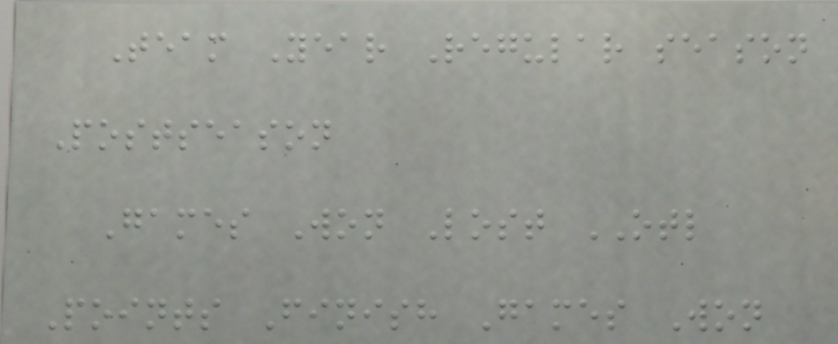Team Year Regular season
Postseason
Games Won Lost OTL
Points Finish Games Won
